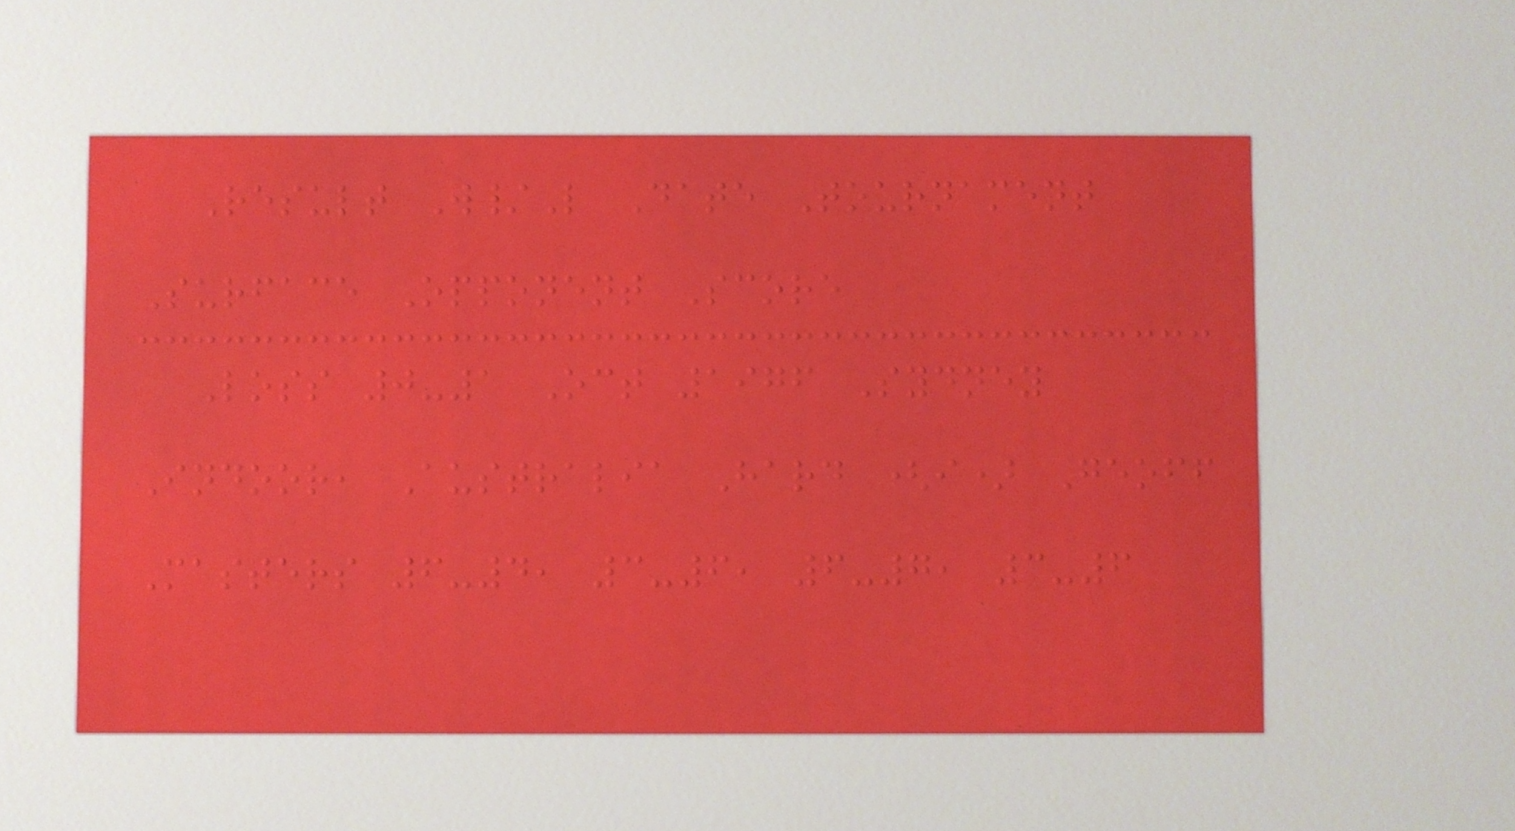Result W/L Date Tournament
Surface Opponent Score
Loss 0-1 Oct 1976 Sydney
Indoor, Australia Hard (i) Geoff
Masters 6-4, 3-6, 6-7, 3-6
